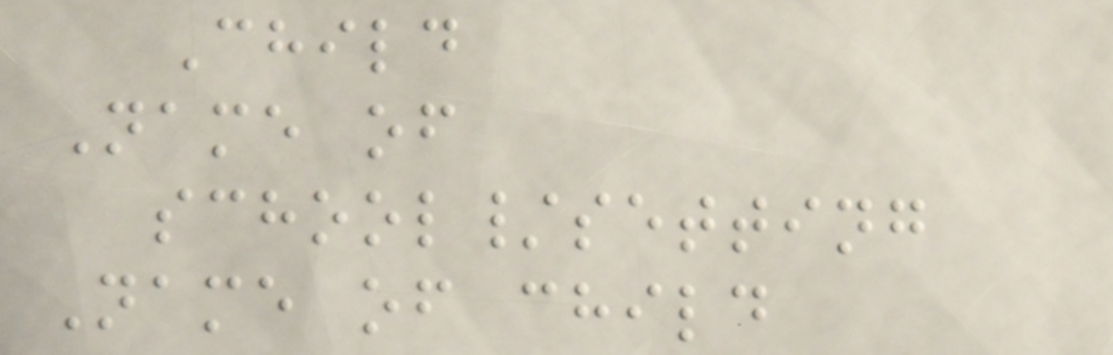Child
Name of
school/setting
Name of child
